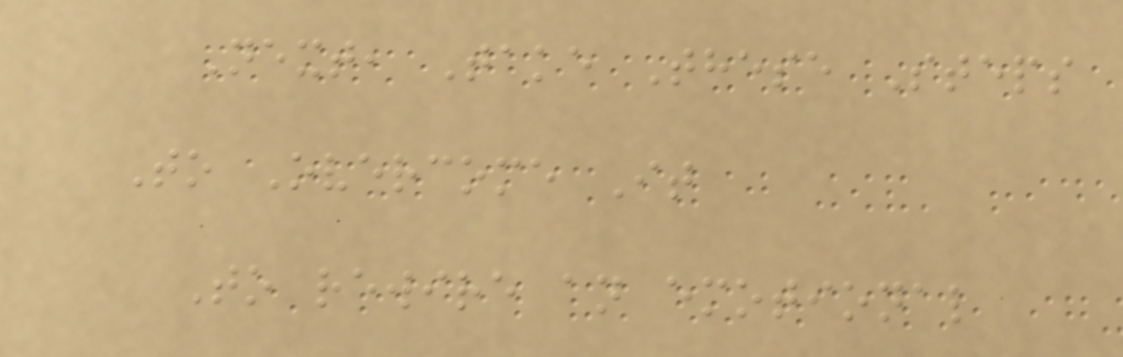Next, Take These Steps
To Overcome It
To rewire an emotional
